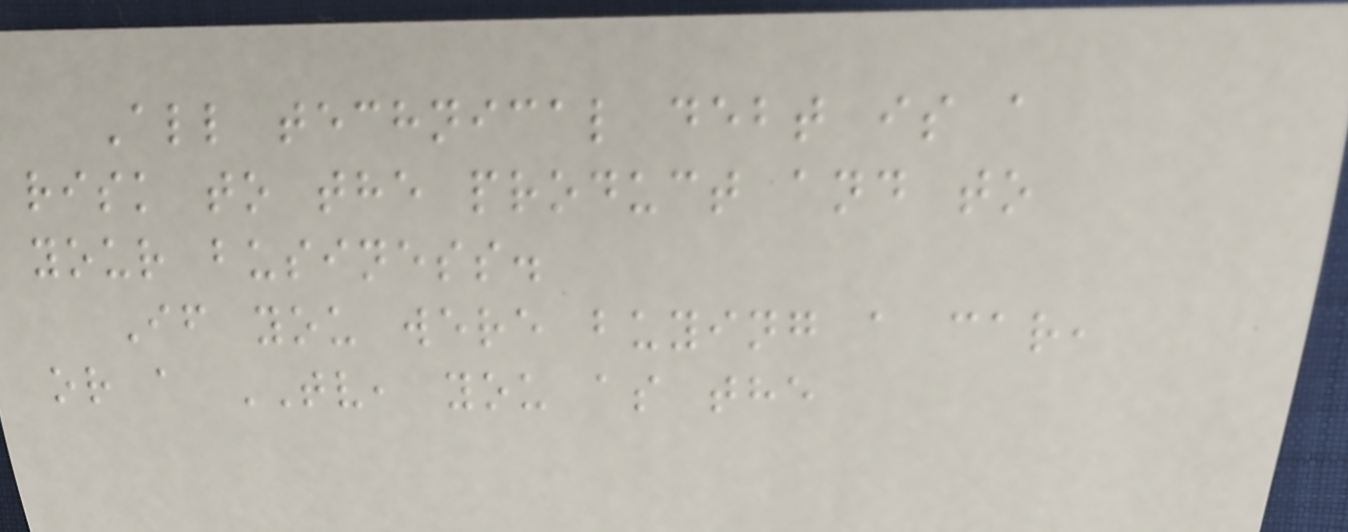All technical debt is a
risk to the product and to
your business.
If you were buying a car,
or a TV, you as the
